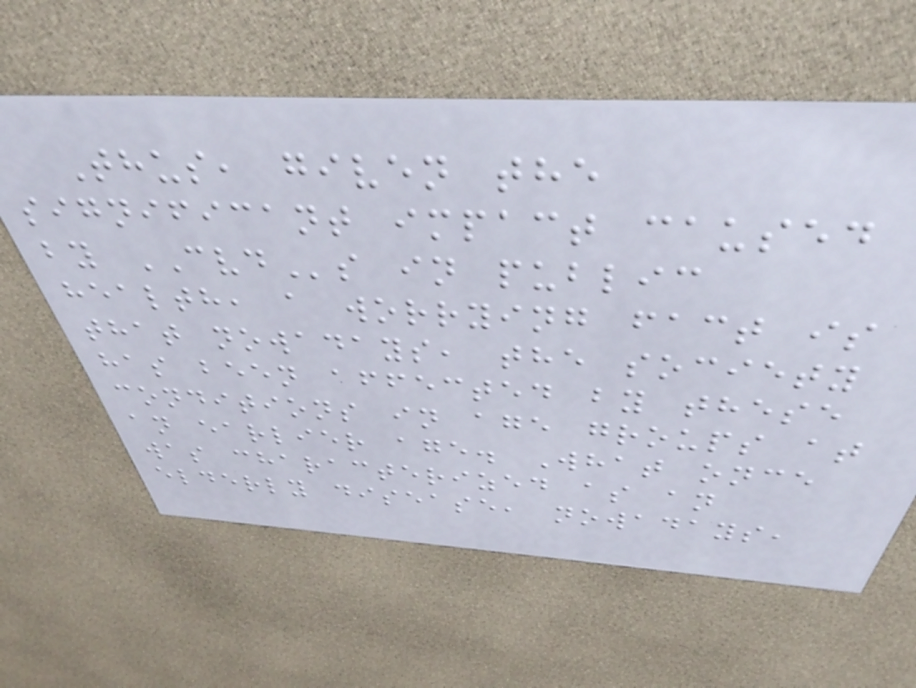Thus, given the
significant impact caused
by CVDs in public
health, a worrying fact is
that nowadays, the society
has been affected by these
conditions in age groups at
an earlier age. What once
was characterized as an
elderly disease, nowadays,
